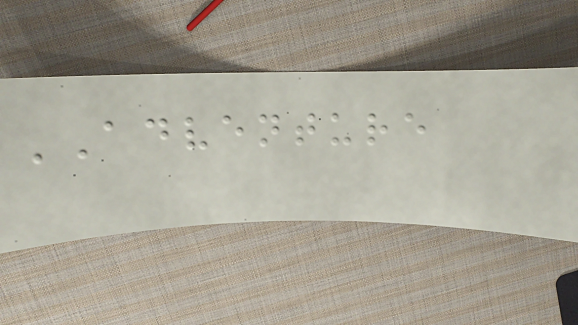ADVENTURE
